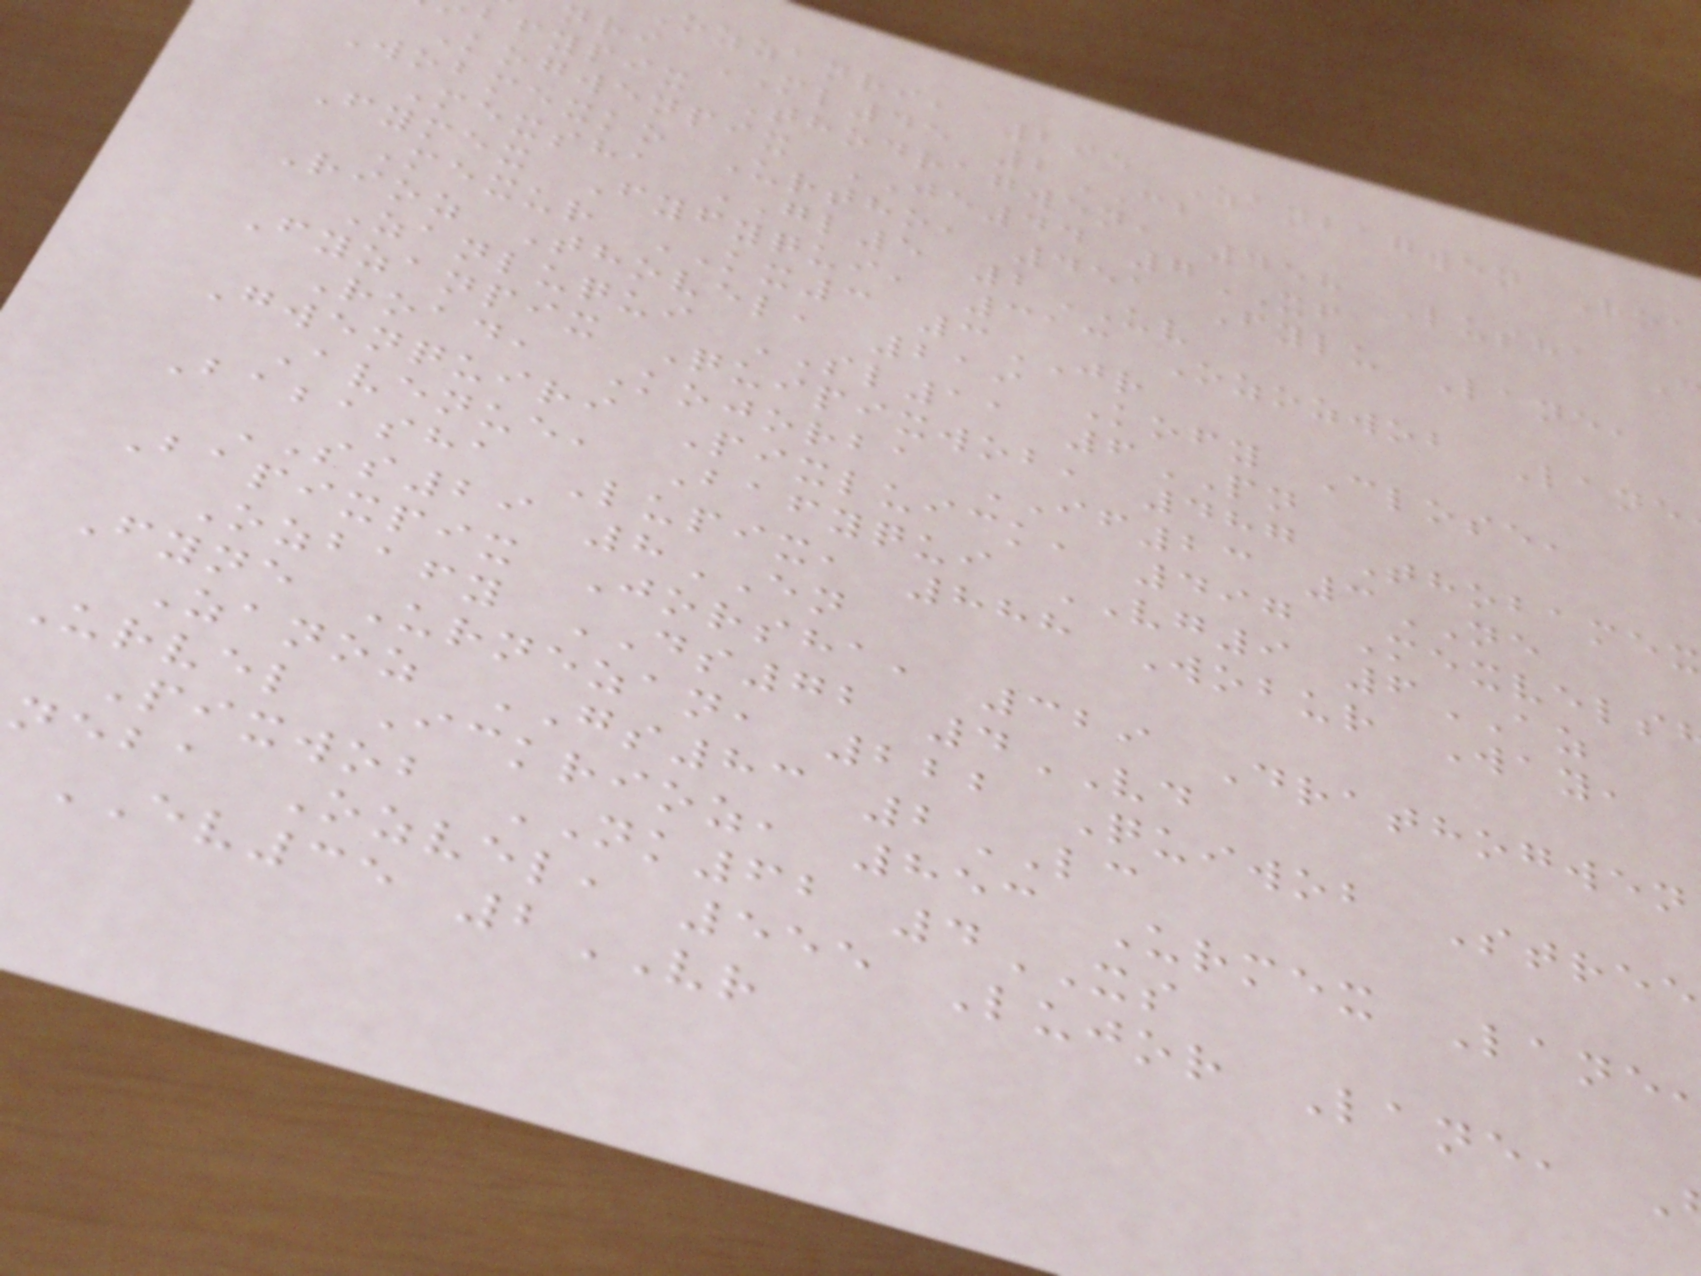ozzanri, 295 Zanbagwen Roa
nri ML45 2CB
bfypix Thodragwen, 458 Lusha
Kogwenpix JE44 7XF
Wobmexko Urtho, 451 Fylu Lane,
Mexsha GL5 2UV
Fymex Fyfyqui, 313 Ozozwob Lane
Mexur KX3 3JR
Rioz Thovel, 219 Kofy Close,
Zanluqui SL11 6PN
Fyzanpix Quipixwob, 487 Thobamex
Road, Kojorba IF23 3NE
Gwenquiri Pixluick, 497 Mexvels
Avenue, Bafyqui VG9 6AZ
Babasha Lupix, 888 Wobur Way,
SS29 8EN
Bapixpix Jorsha, 329 Drathogwen
Ozbafy DS72 4VD
Fyne Urnezan, 222 Quiwob Stree
Zanoz GS83 2LC
Urvel Ickrioz, 853 Urmex Lane
Pixwob NK62 4XS
neba Ozvel, 555 Lujor Lane,
EV35 2VR
